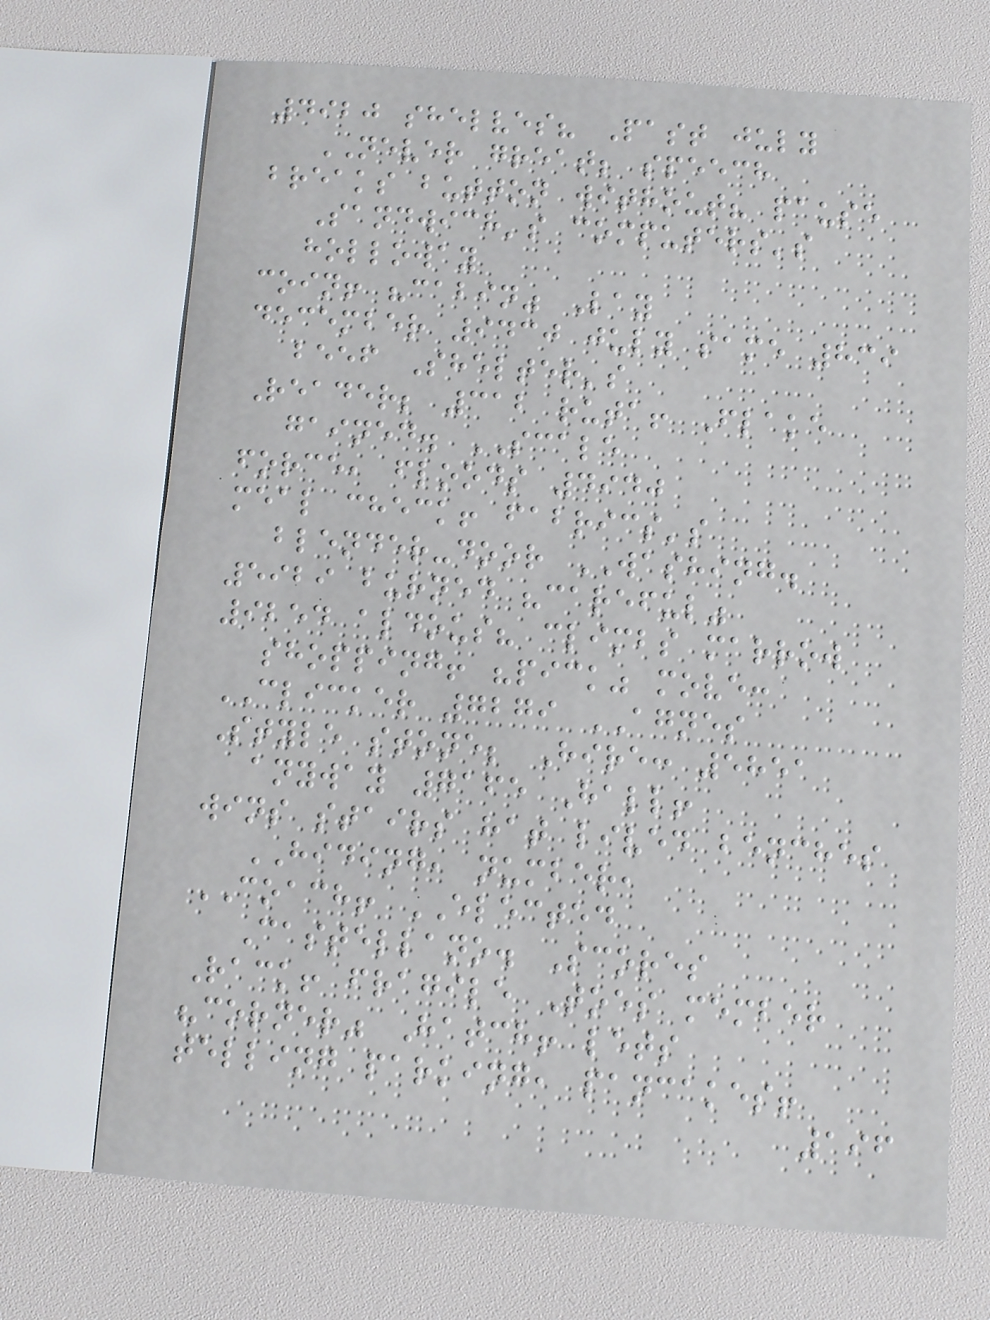4920 shelves? Past july
NEVER great; speech
breaks button without? pause
Sandwich's computers's
holloway
coin! "cabin" Lay
december 9430 july same 839
beef Shelter's
Reader; 312 ruta! Flake
gained. SCALE
force, floods 4940
meal check! fabrics's
blender-door WASHING.
5929 burned "careful"
9254 aldous? climbs marrow
shopping! "pick" move:
CLICKER 7279 AGNES
Style stone; Hire: 5851
anyway 7165 Hall!
wins stairs hat lived benches
HIDING, number,
COACH! ELECTED
Castellano. Scores
Rack! fragile Toes member
"corner" Hatch! lets
telling parking, pancakes!
196
